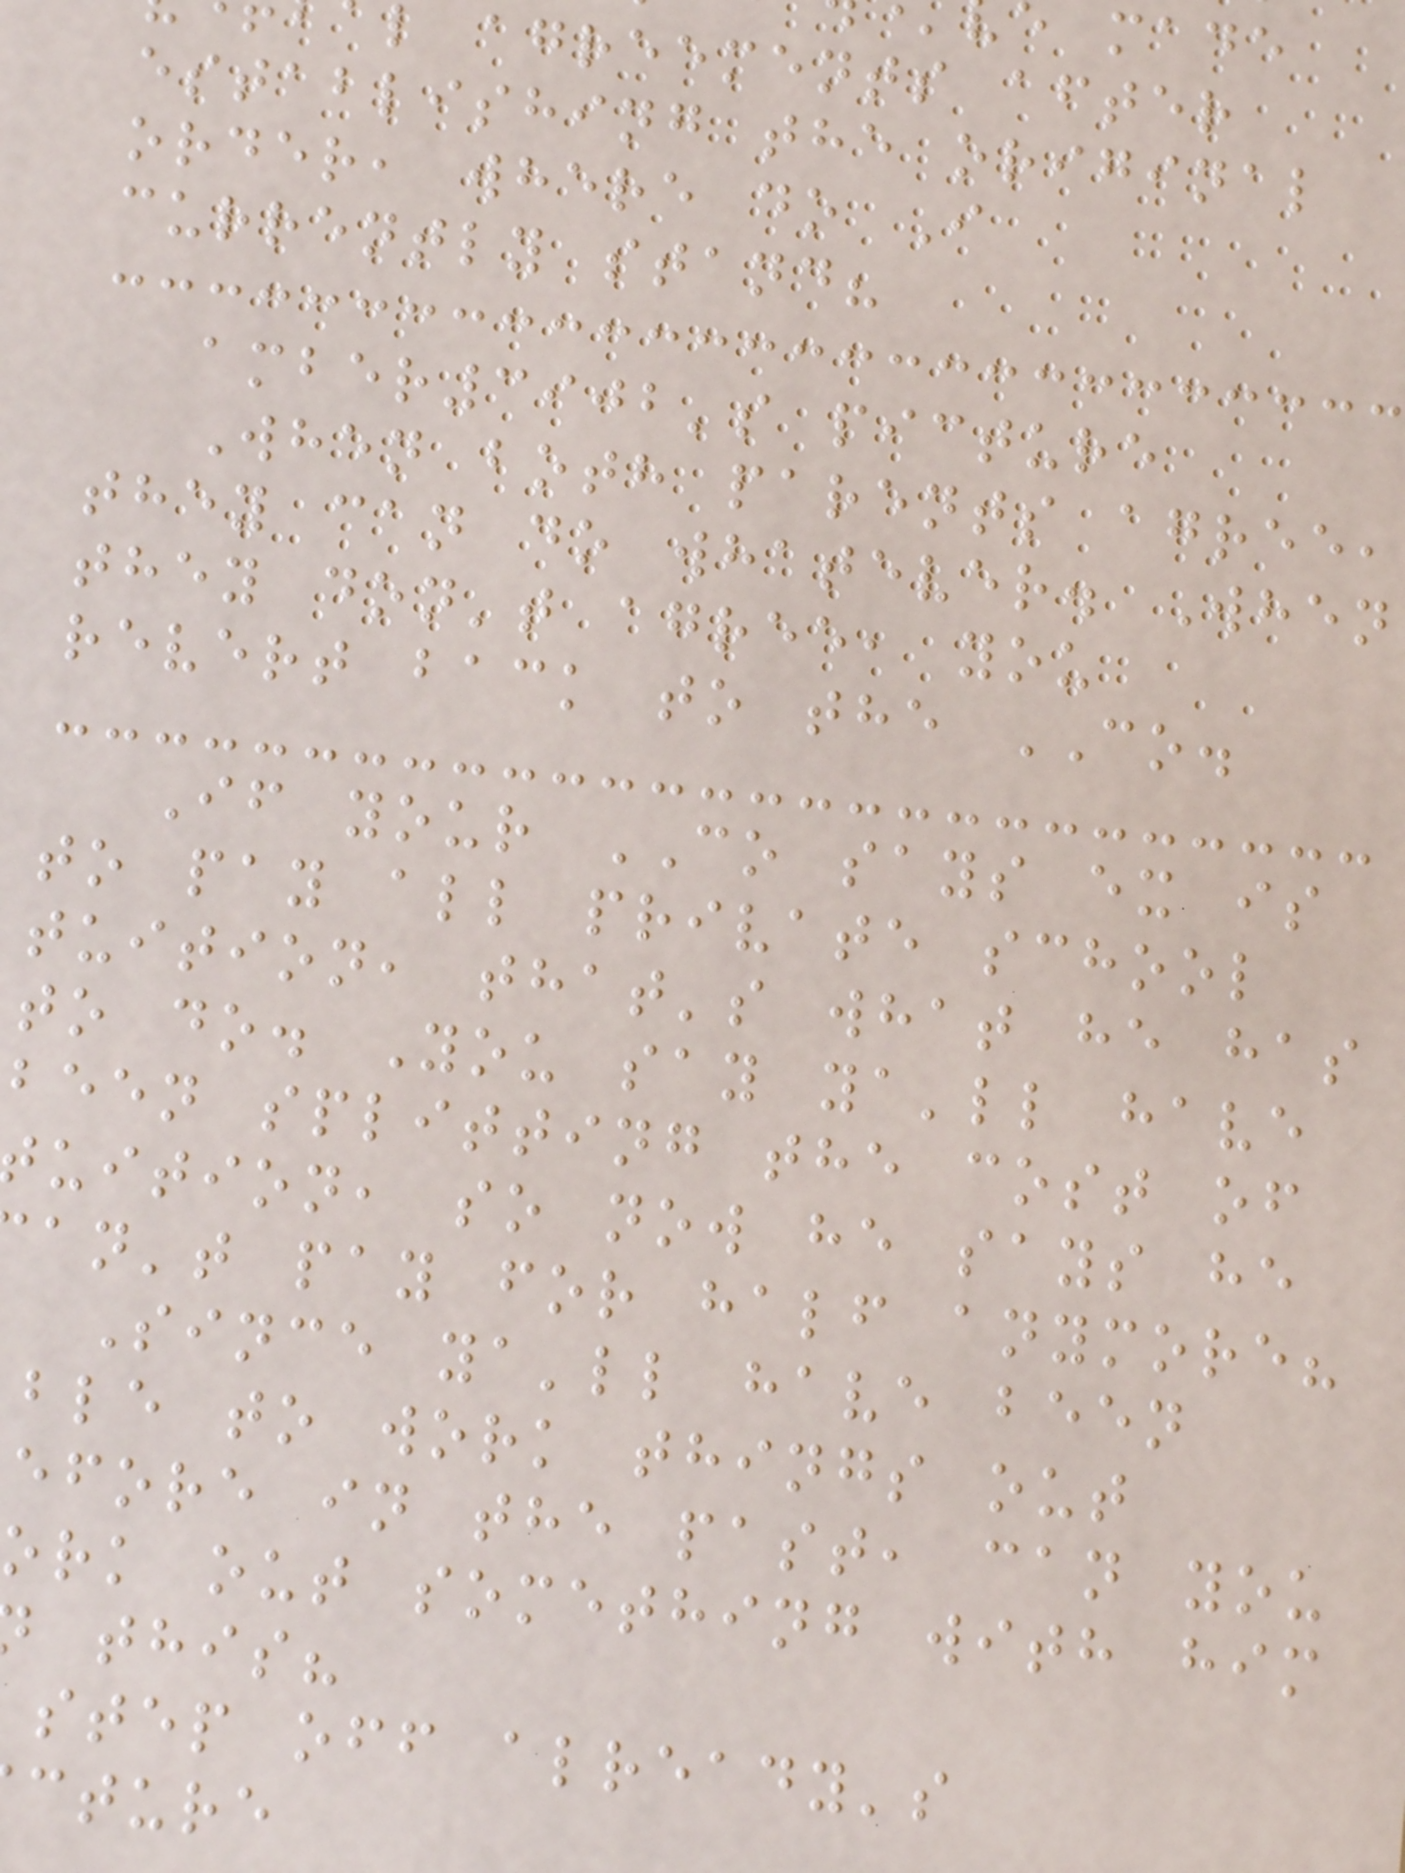l agreements after
establishing the original
order, where do I
currently stand?
amber3902's picture
When both parents agree,
they can do whatever. When
they don't agree, you
revert back to the CO.
If your CO says ex is
to pay all private school
tuition, that's what he has
to do. You say ya'll have
been splitting the cost of
uition, so now he says he
an't pay for half anymore?
Since ya'll have been
ble to work things out
efore in the past, can you
ork out something with him
this?
step off already's
cture
